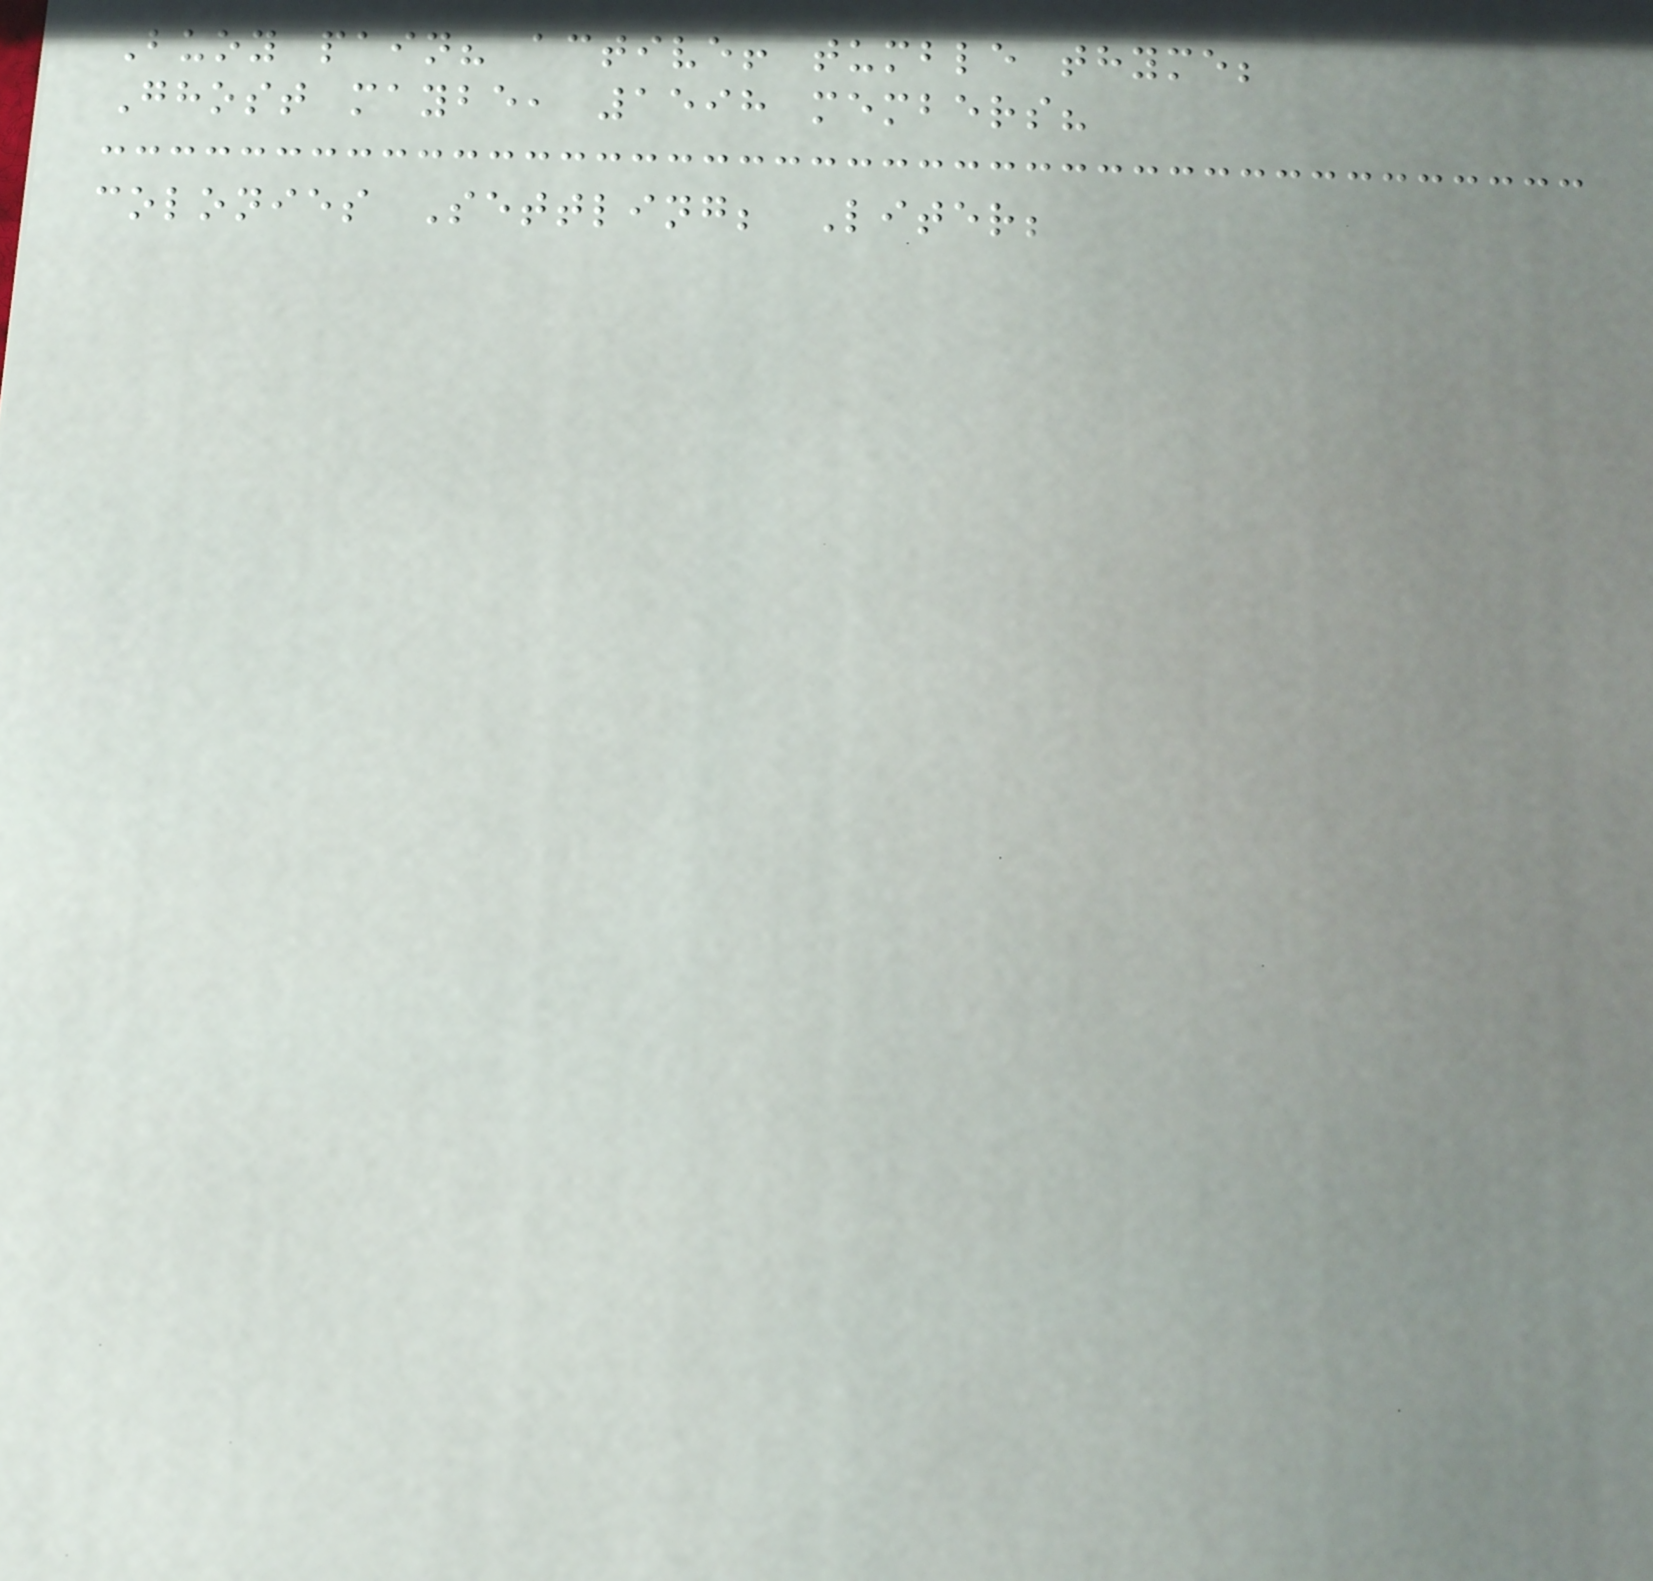Buoy pain? active! tumble thyme;
Ghost maybe, 1598 members?
colonies Settling; Liter;
